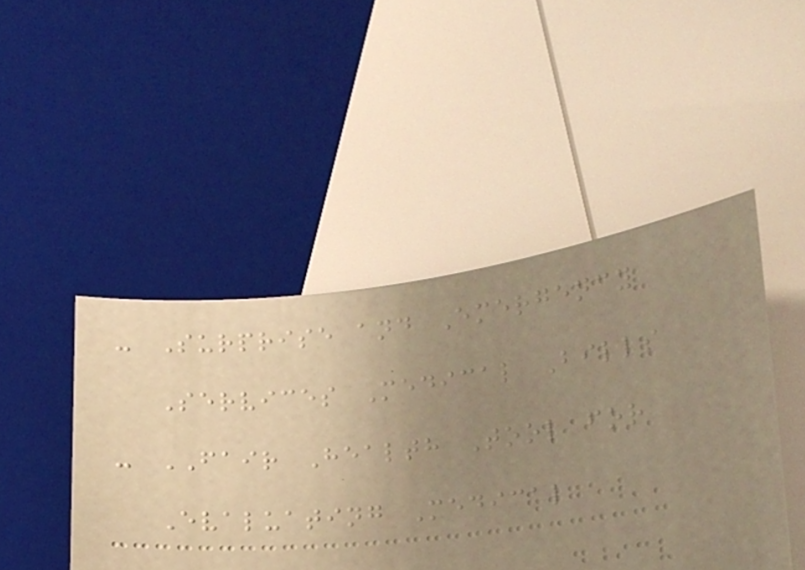- Surprise and Emergency
Services Medical Bills
- FAIR Health Tool for
Evaluating Medical
